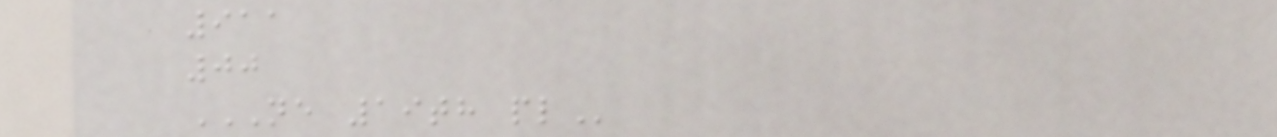911
00
NE 19TH PL
